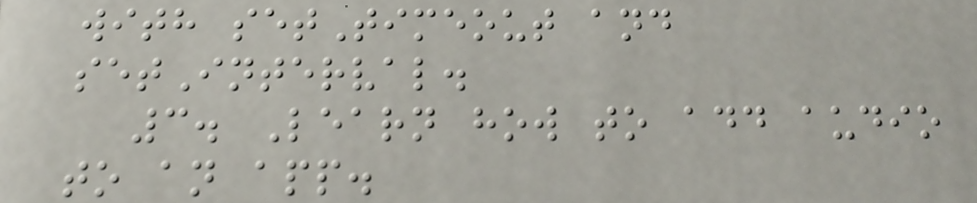with setTimeout and
setInterval.
3. Learn how to add audio
to an app.
